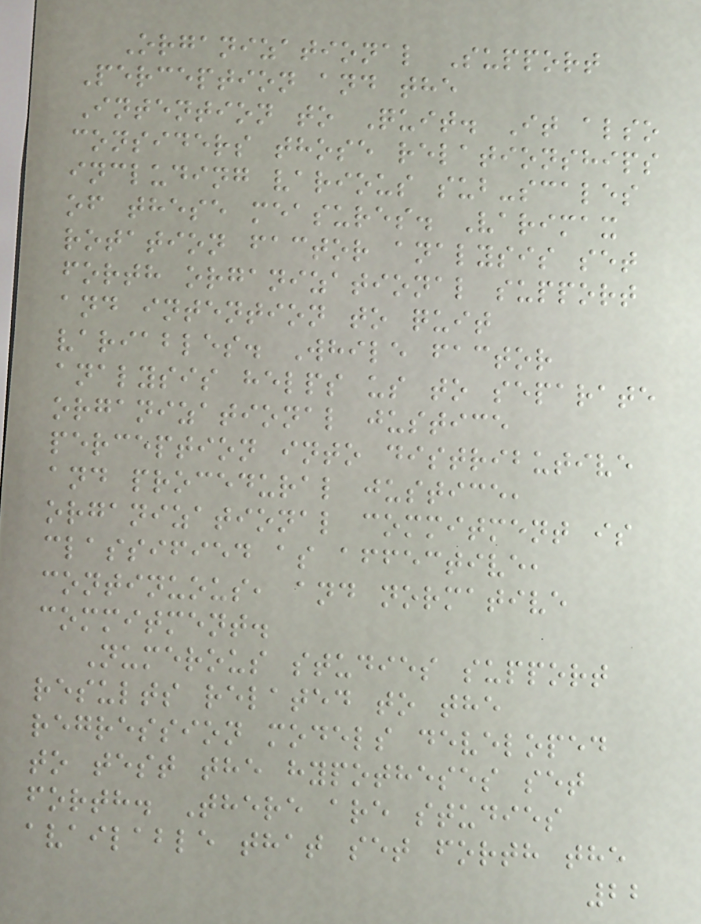Organizational Support
Perception and the
Intention to Quit. It also
considers those relationships
including various sub-scales
of these measures. Varimax
rotation factor analysis set
forth organizational support
and intention to quit
variables. While factor
analysis helps us to separate
organizational justice
perception into distributive
and procedural justice,
organizational commitment is
classified as affective,
continuous, and normative
commitment.
Numerous studies support
results related to the
regression models developed
to test the hypotheses set
forth. There are studies
available that set forth the
22
